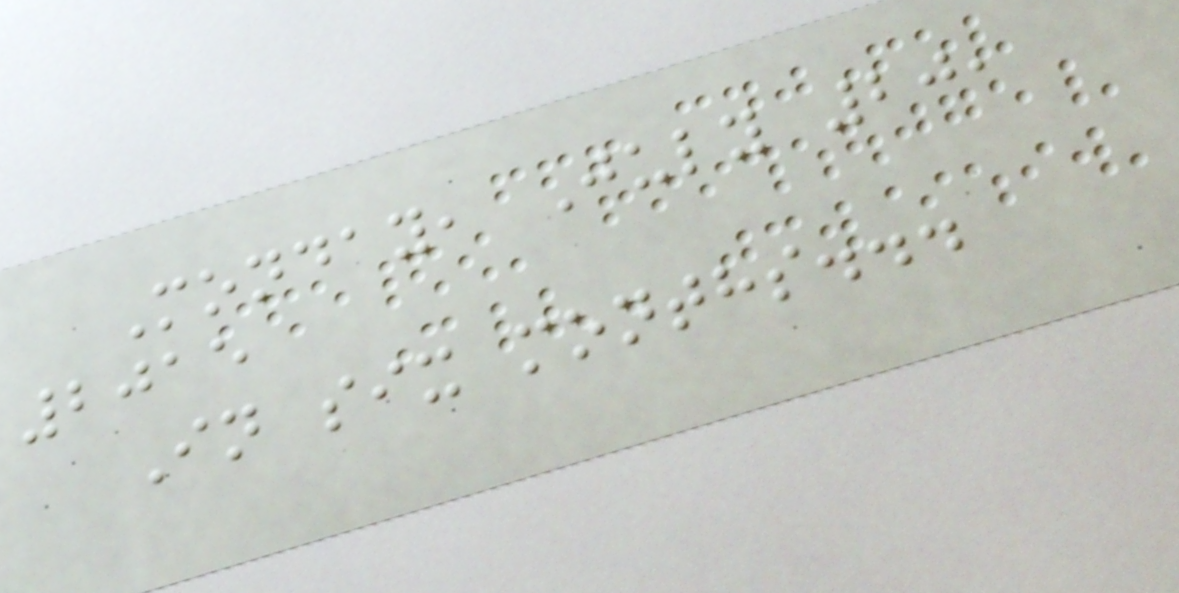Monday, July 20,
2015
In six months...
